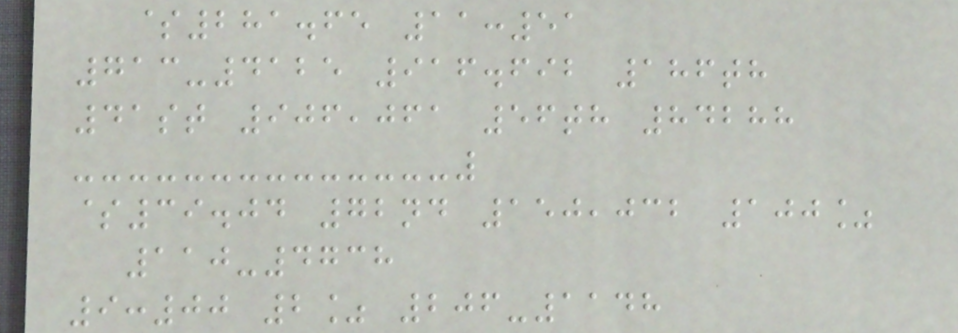$281.65 11:51
713-4125 916.692 186th
41st 906,061 56th 84288
$39.04 72nd 150,032 100%
110-4738
9:00 2% 206-1148
